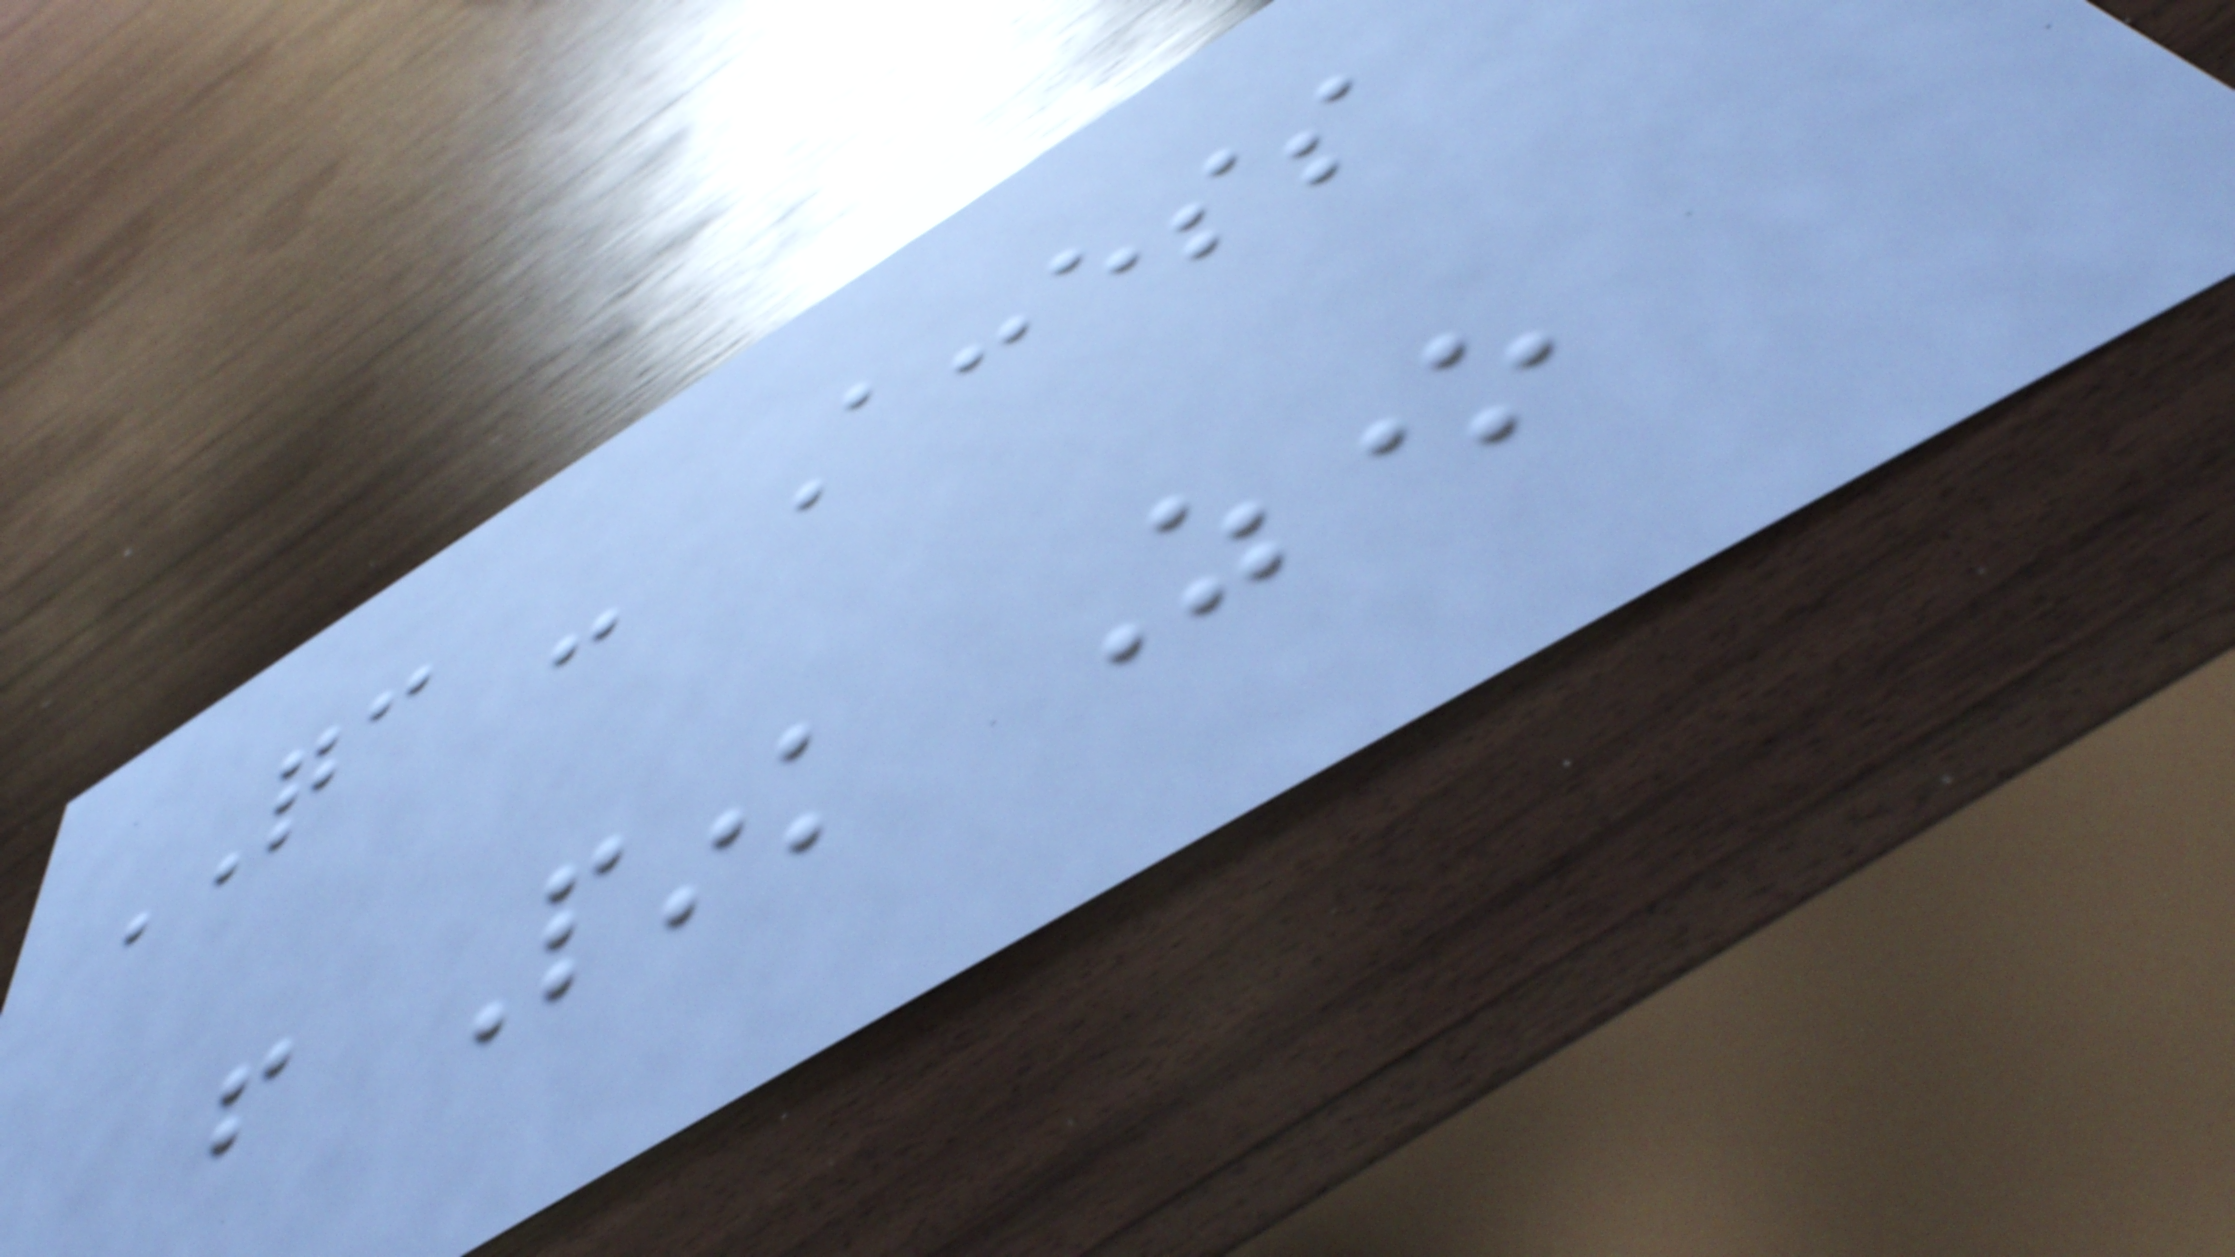QC - Access
from Pink Zone
